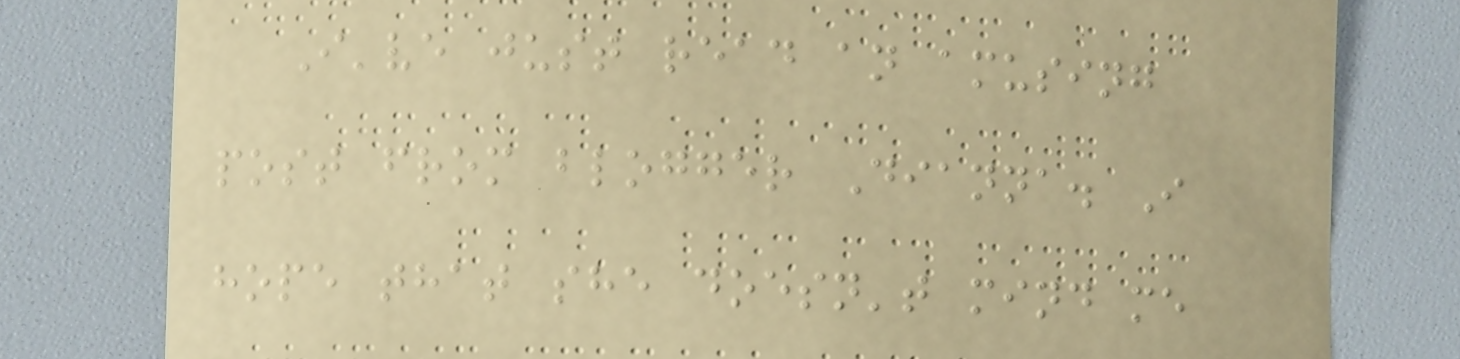I've just read an amusing
post from blogger Dianna. I
hope that she doesn't mind me
